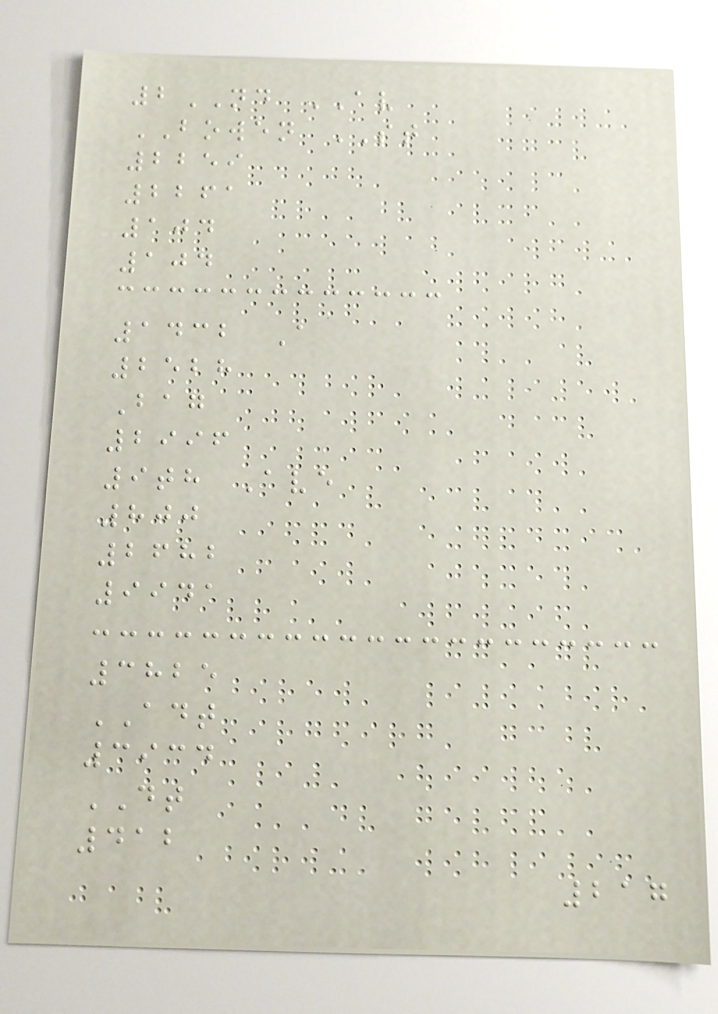2ND AV
BOWEN ST
2259
2261
104
104
1432 A
2528
Bag
2996
9th Ave
800
2682
9941
3825
ADT
3934
DT
412
217
